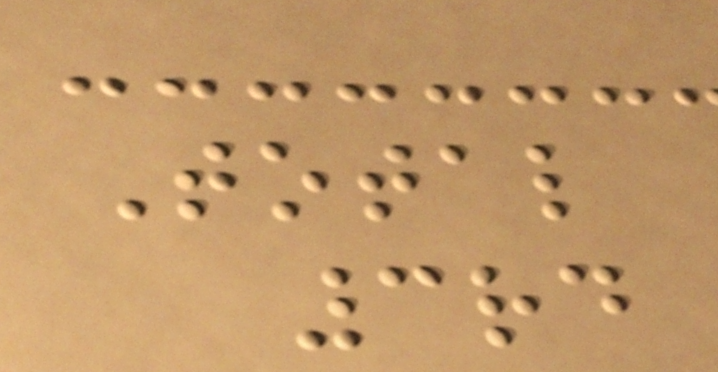Total
3rd
